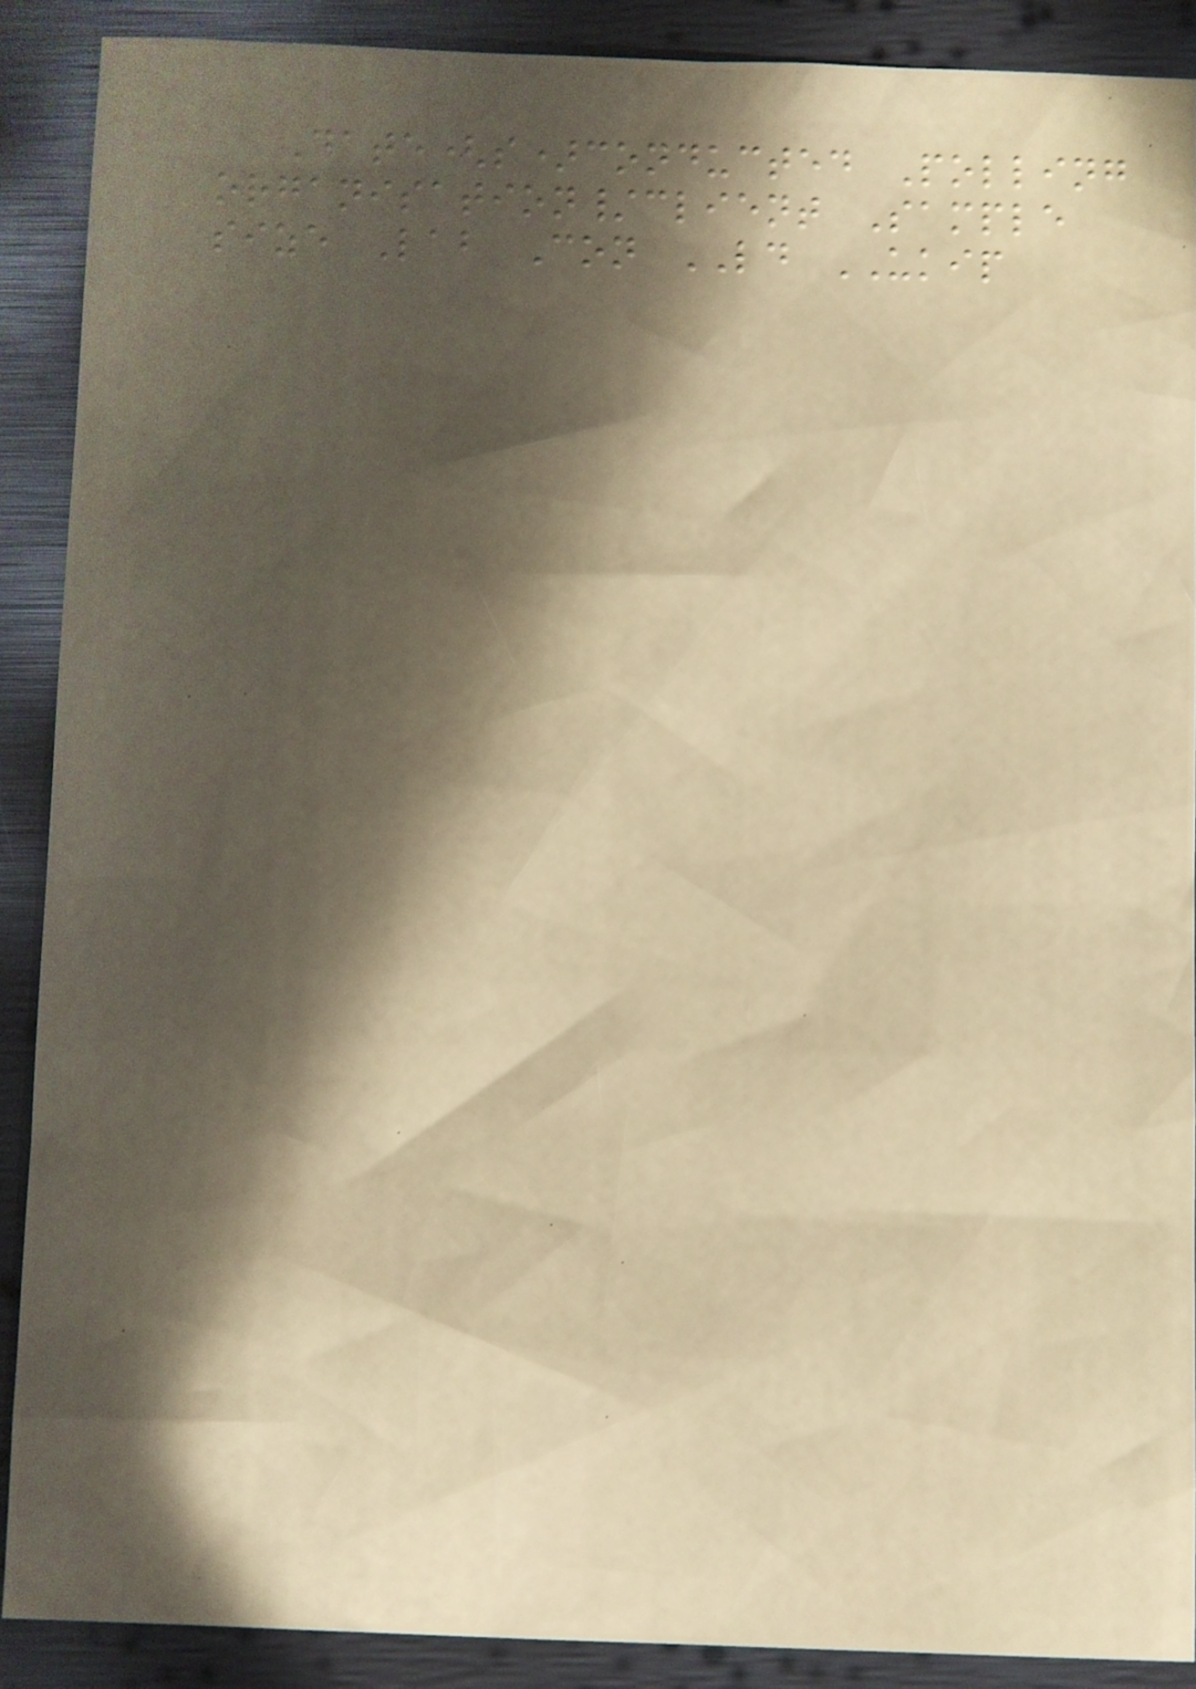Date(s)conducted Polling
organisation/client Sample
size Lab Con LD UKIP
